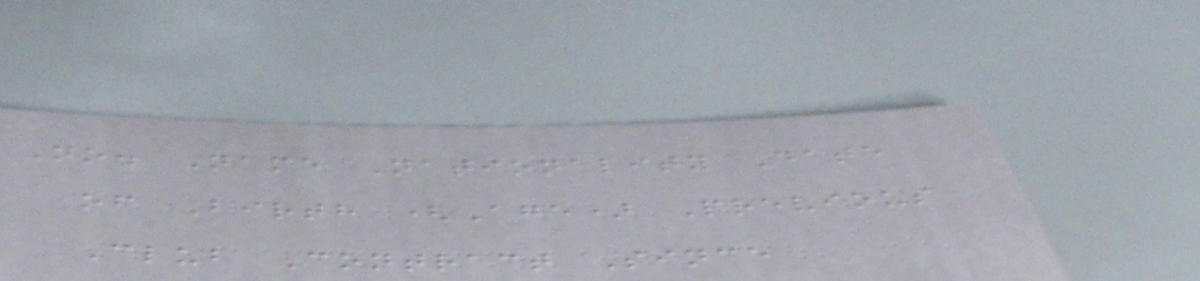No. Name Nationality Date
of Birth (Age) Previous
Club Contract Since
